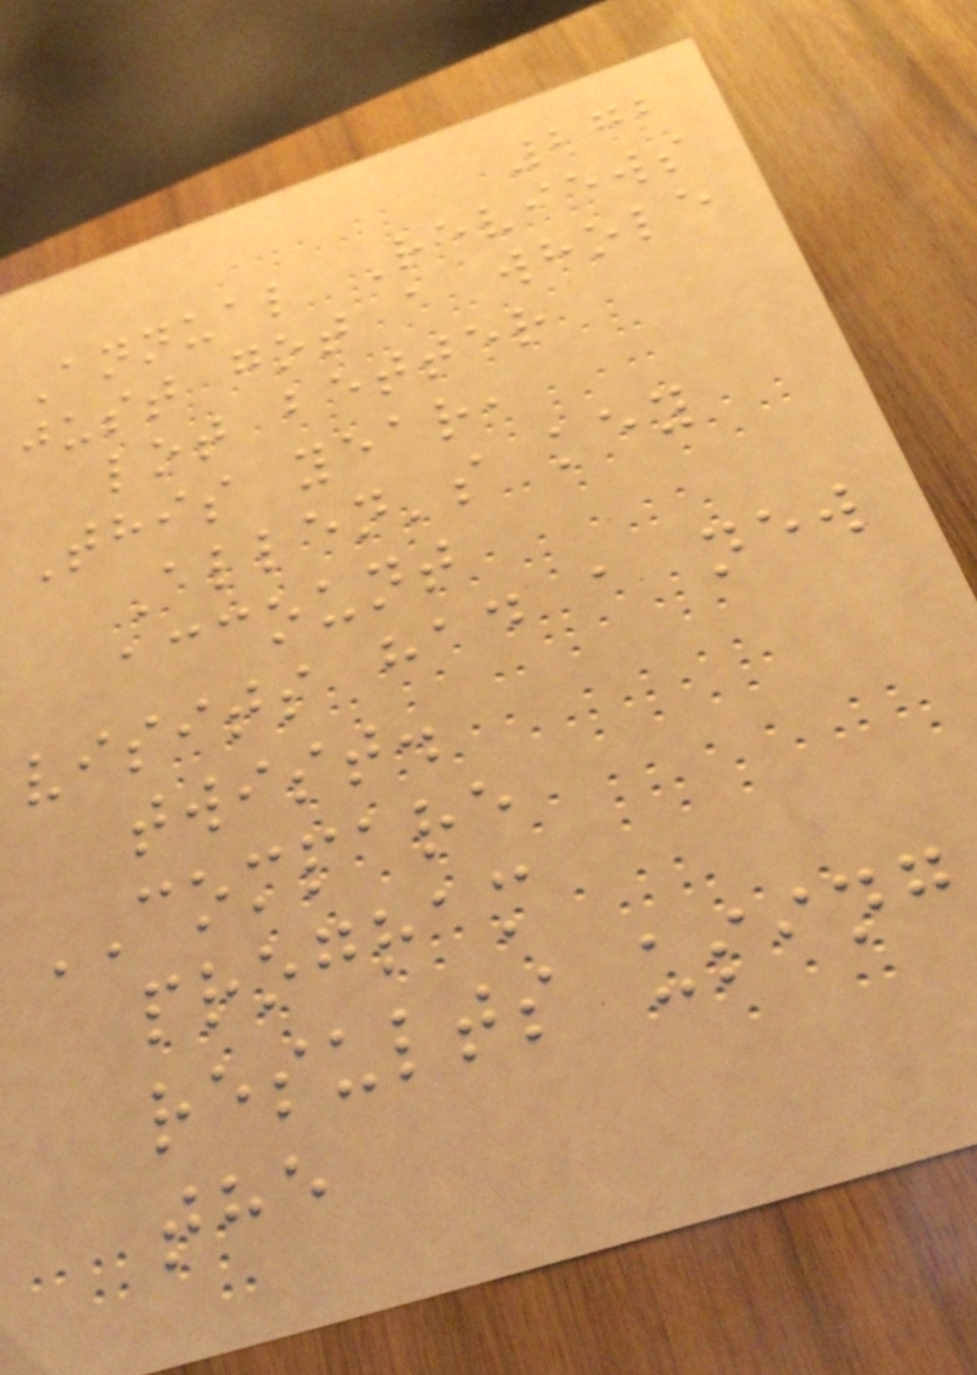272
Annual Reviews
just got a whole
lot better
This year,
Allen's key
account
visits had a new
twist.
COMPARE
program
results using
the
